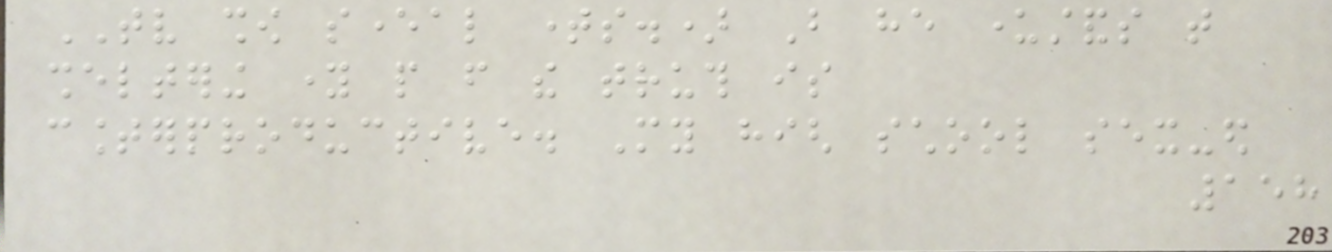TV show several times.) But he understands that
sheltering young people from the truth is
counterproductive. My high school sex-ed
158
